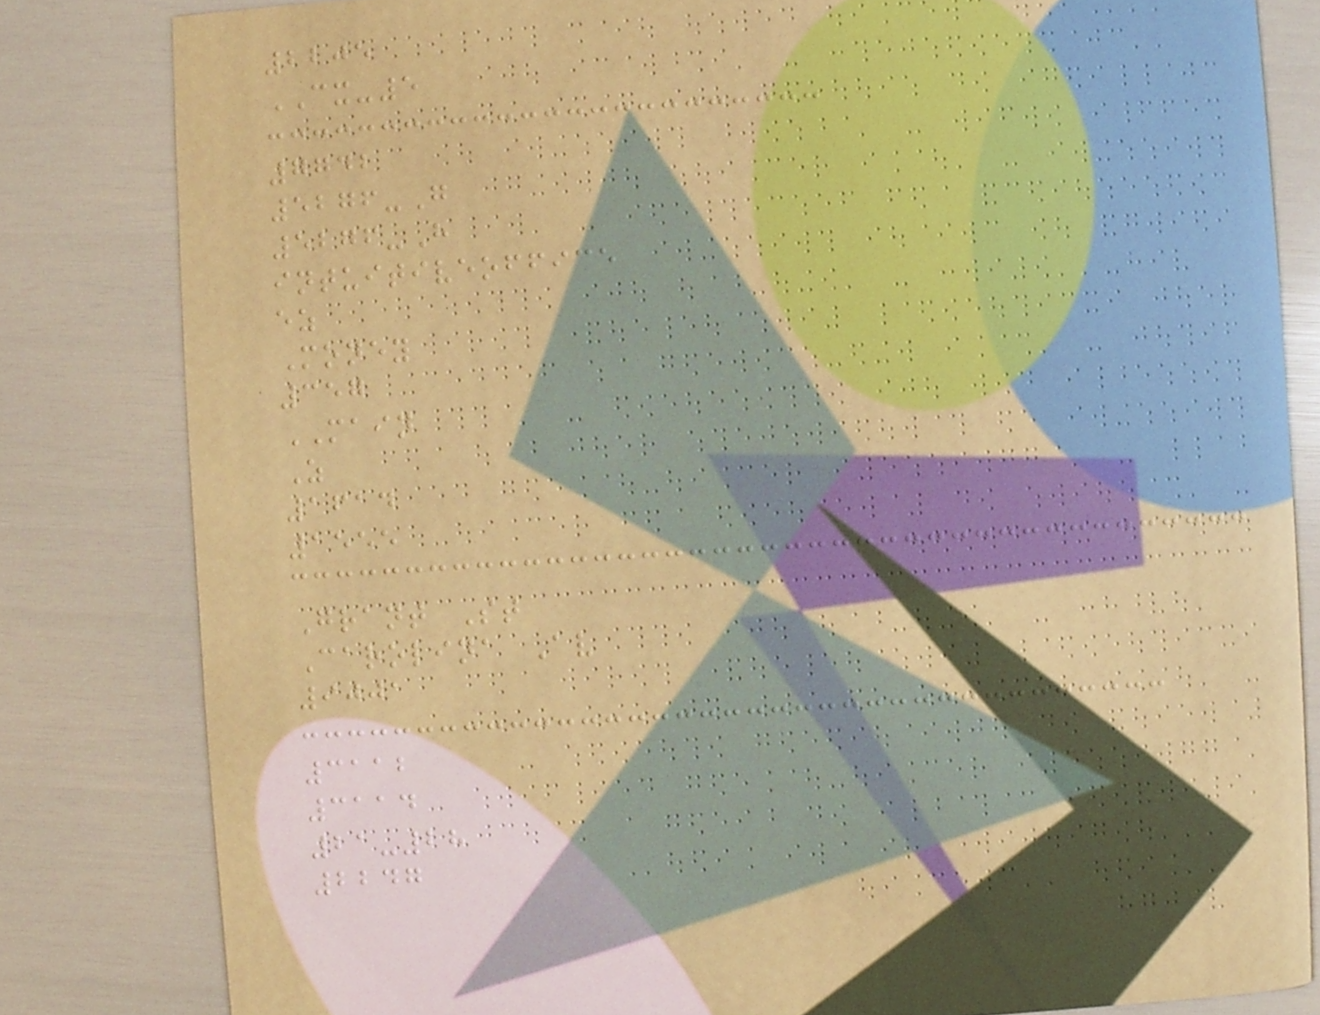2205
CX-5
7742
5276-G
5276-H
intuitiveoffice
ez
Money
357
MAIN
Z
1614
1555
Grant St
Carolina Av
9001
3112
3114
21-28
2247
